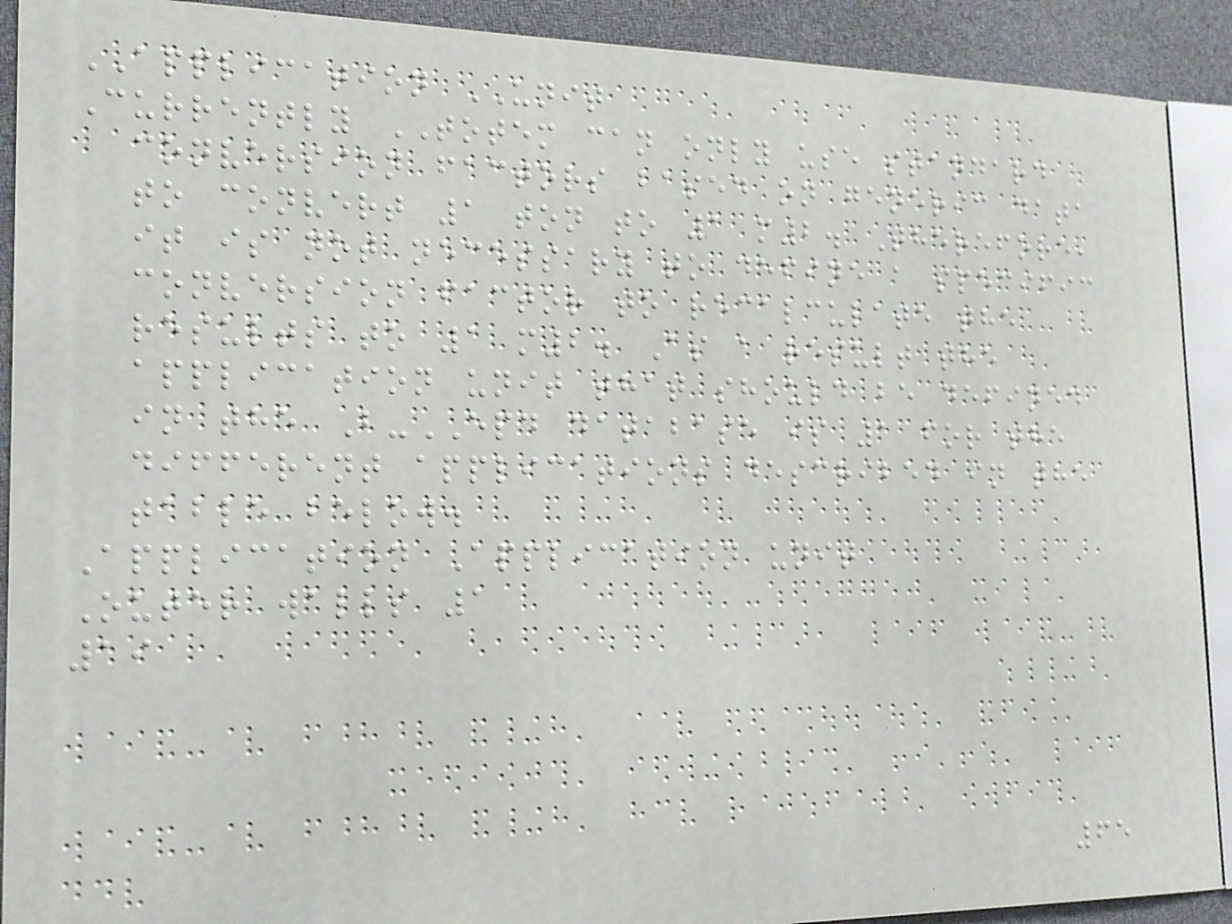APPLICATION UNIT
Currently TOTEM can only use standard
conversion factors based on generic data
to convert 1 ton to 1 m2. Therefore,
it is not necessary to define a specific
conversion factor to recalculate the
results to 1 m2. As a result the
application unit that should be defined
in the B-EPD database is 1 for the
different applications described in the
table below.
Application Application unit
Outer walls 1
19
65
